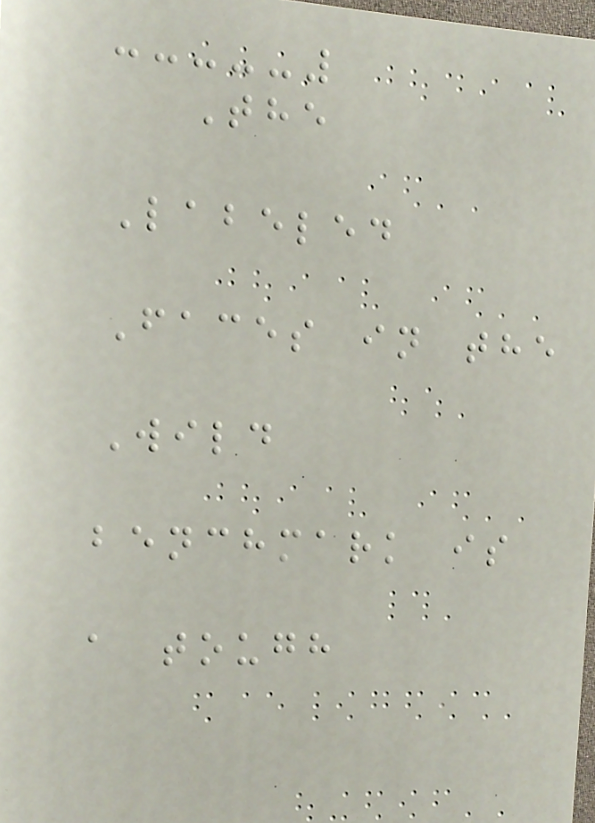The
Labeled
Faces in the
Wild
benchmark is
a tough
